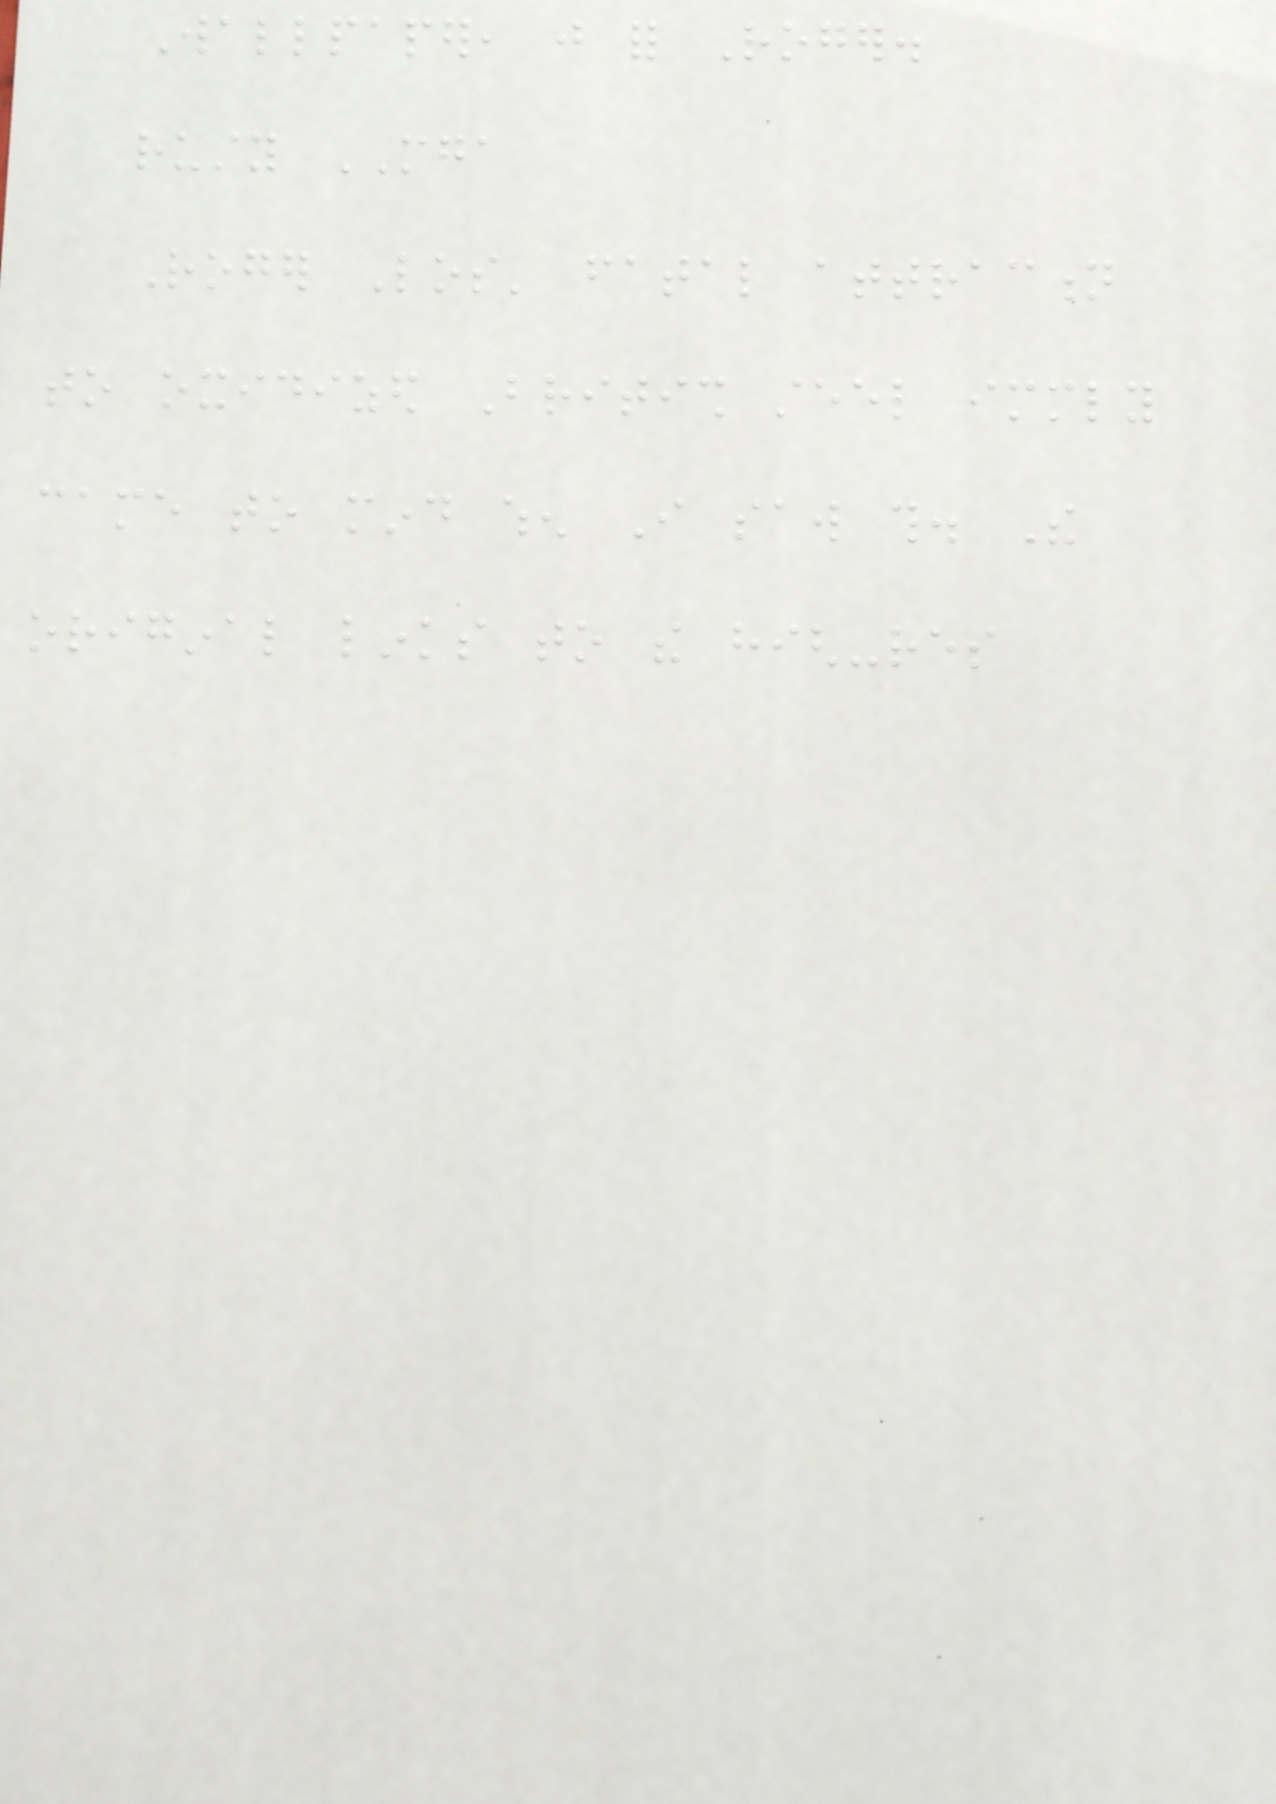Wallpaper, just for Roger.
rusty MGA
Roger Los' fatal attraction
to oxidized British steel immediately
came to mind when I saw this. The
original links to the high-res
